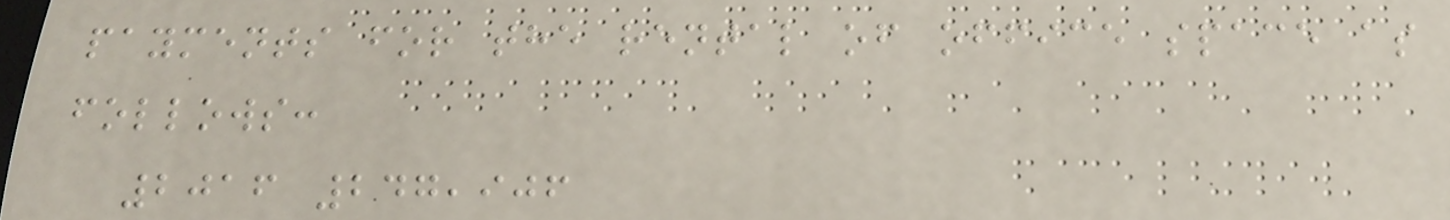payments for the rental of office space as
follows:
2016 247,906
